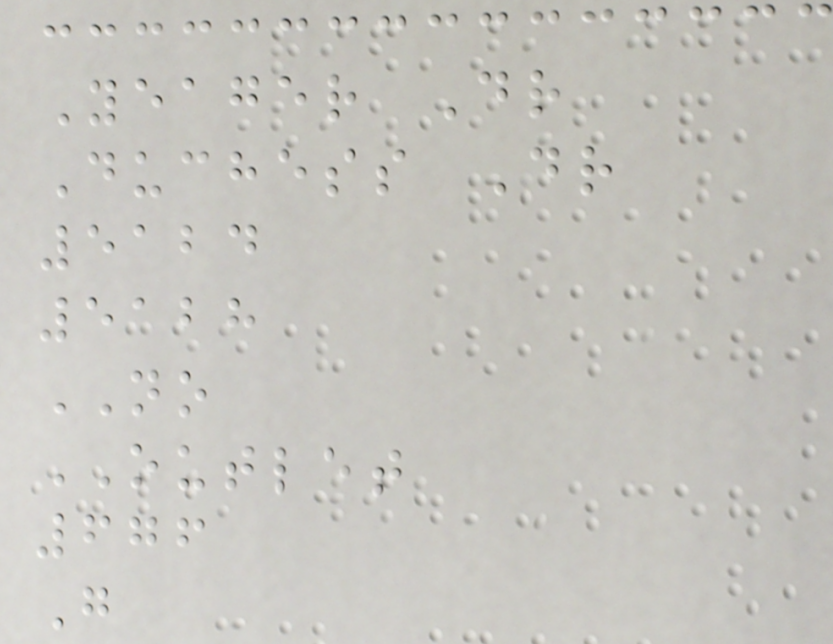Yeager Dr
Duchess Dr
5124
5128
NO
OUTLET
676
G
